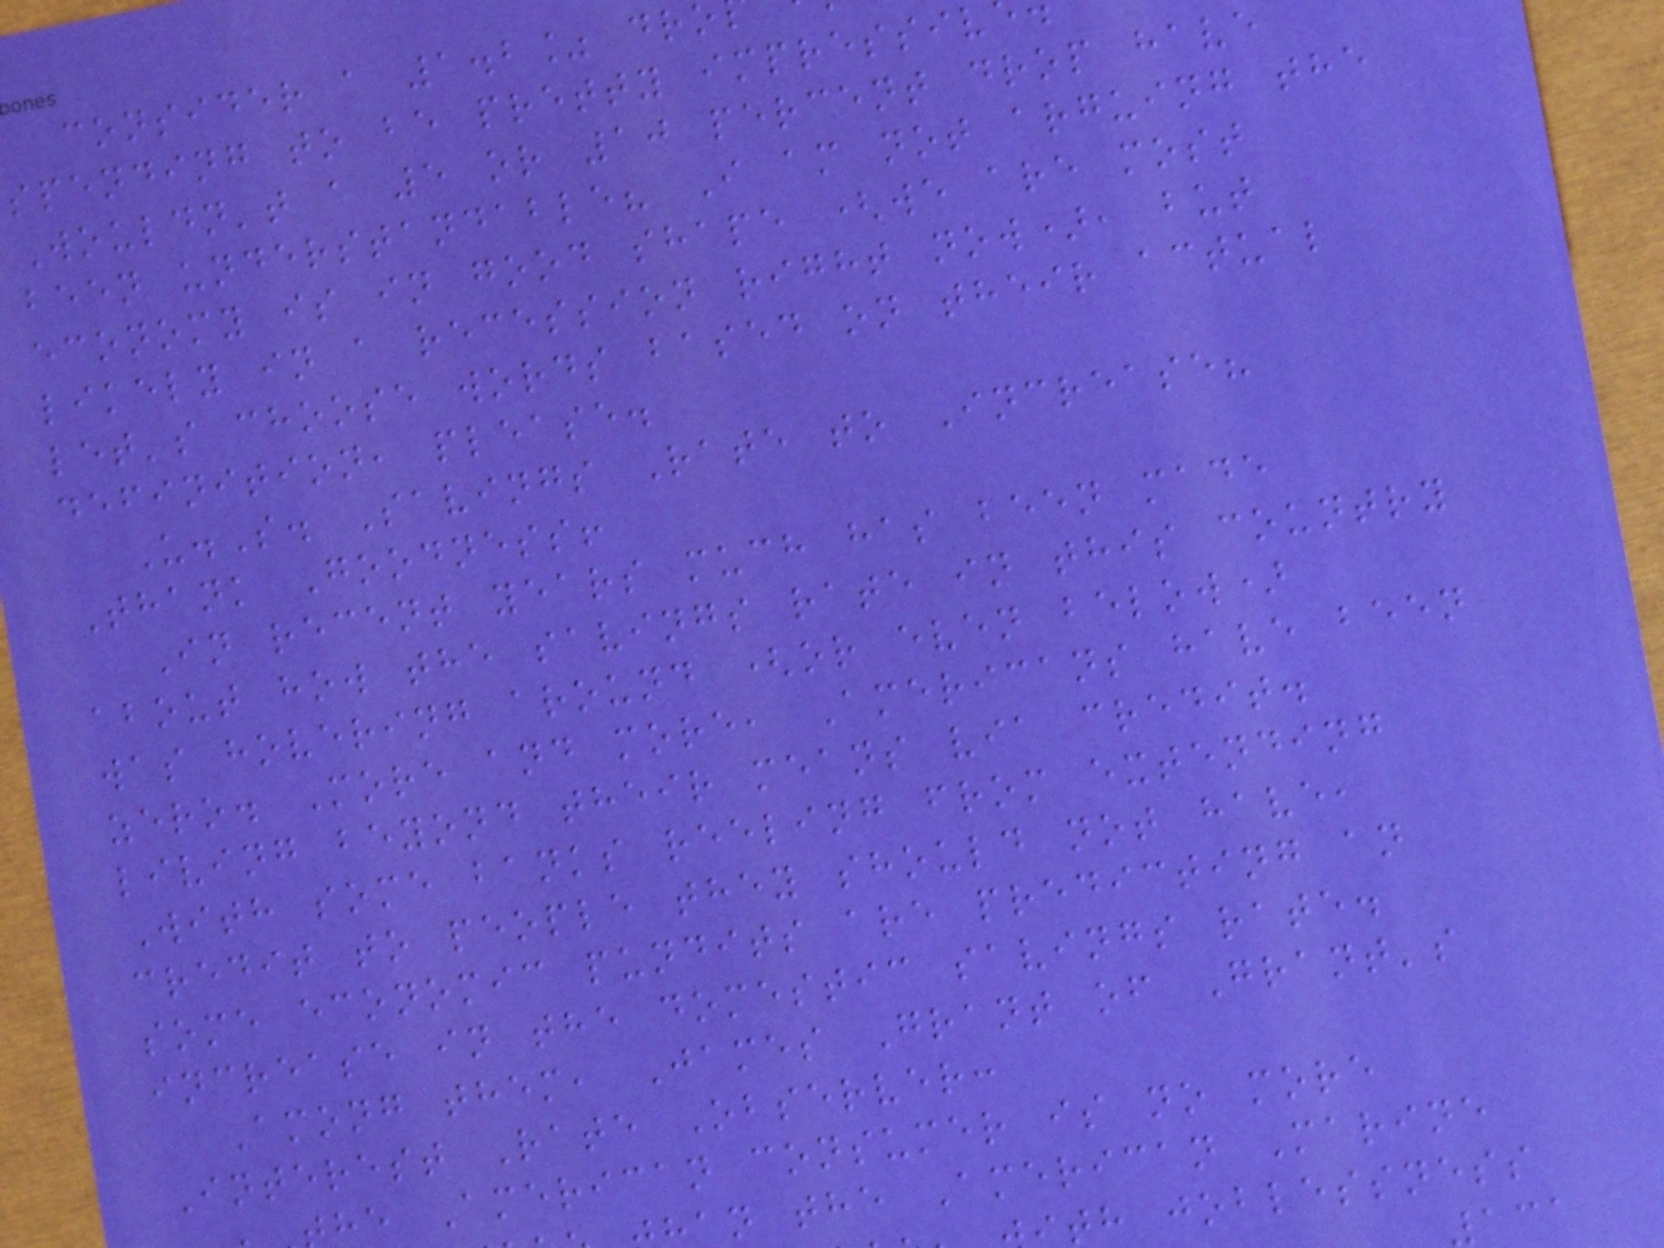consider a 1.2% dr
spending to be pretty impressiv
Wouldn't a 5 or 10 percent drop have
been understandable? I am not arguing the
economy is in good shape (we are most
likely in a recession right now), but
let's choose words based on their actual
definition, please.
U.S. Savings Rate to Increase?
Thank Goodness!
In recent years much has been made
about how the savings rate in this country
was hovering around (or even below)
zero. More and more, Americans have been
living beyond their means via credit.
With some banks reeling from extending
credit to people they should not have,
some economic pundits are predicting an
increase in the domestic savings rate.
Among them, James Grant of Grant's
Interest Rate Observer:
he American consumer is no more
an the American Marine
th joblessness
131
